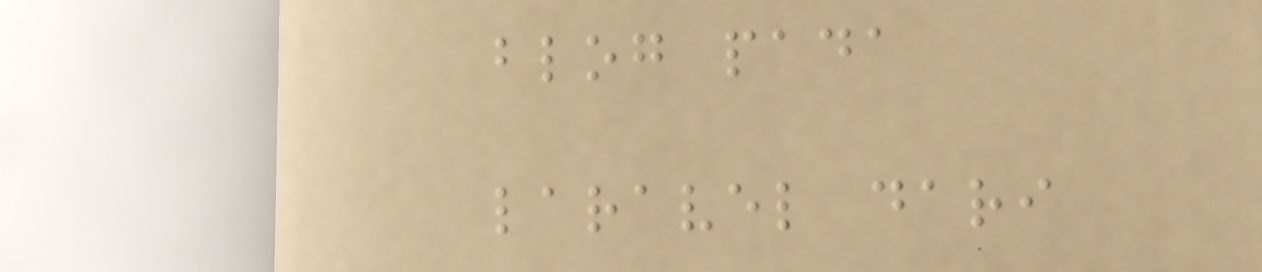blog pada
laravel dari
